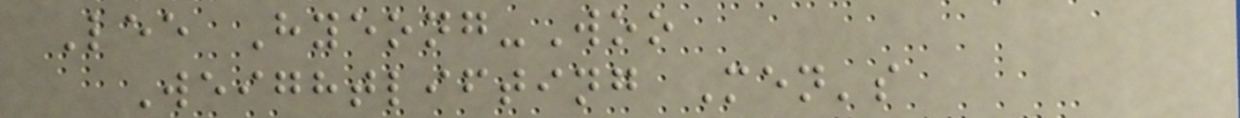Lee Hyeong-Woo
Weightlifting Men's
